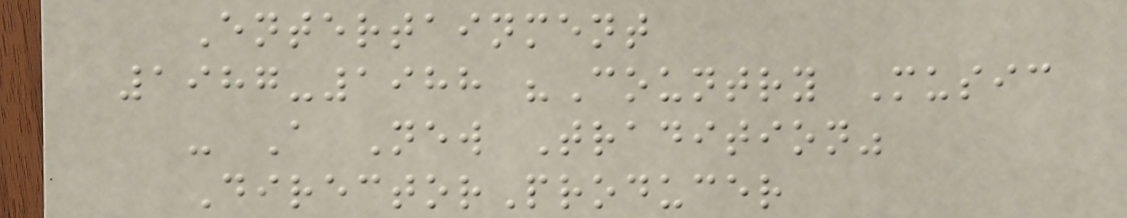Entertainment
1987-1988 "Country Music
- A New Tradition"
DirectorProducer
